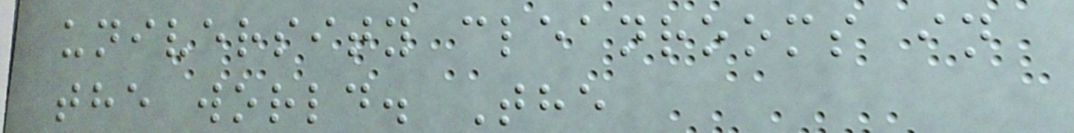university cleanrooms in
the world. The
